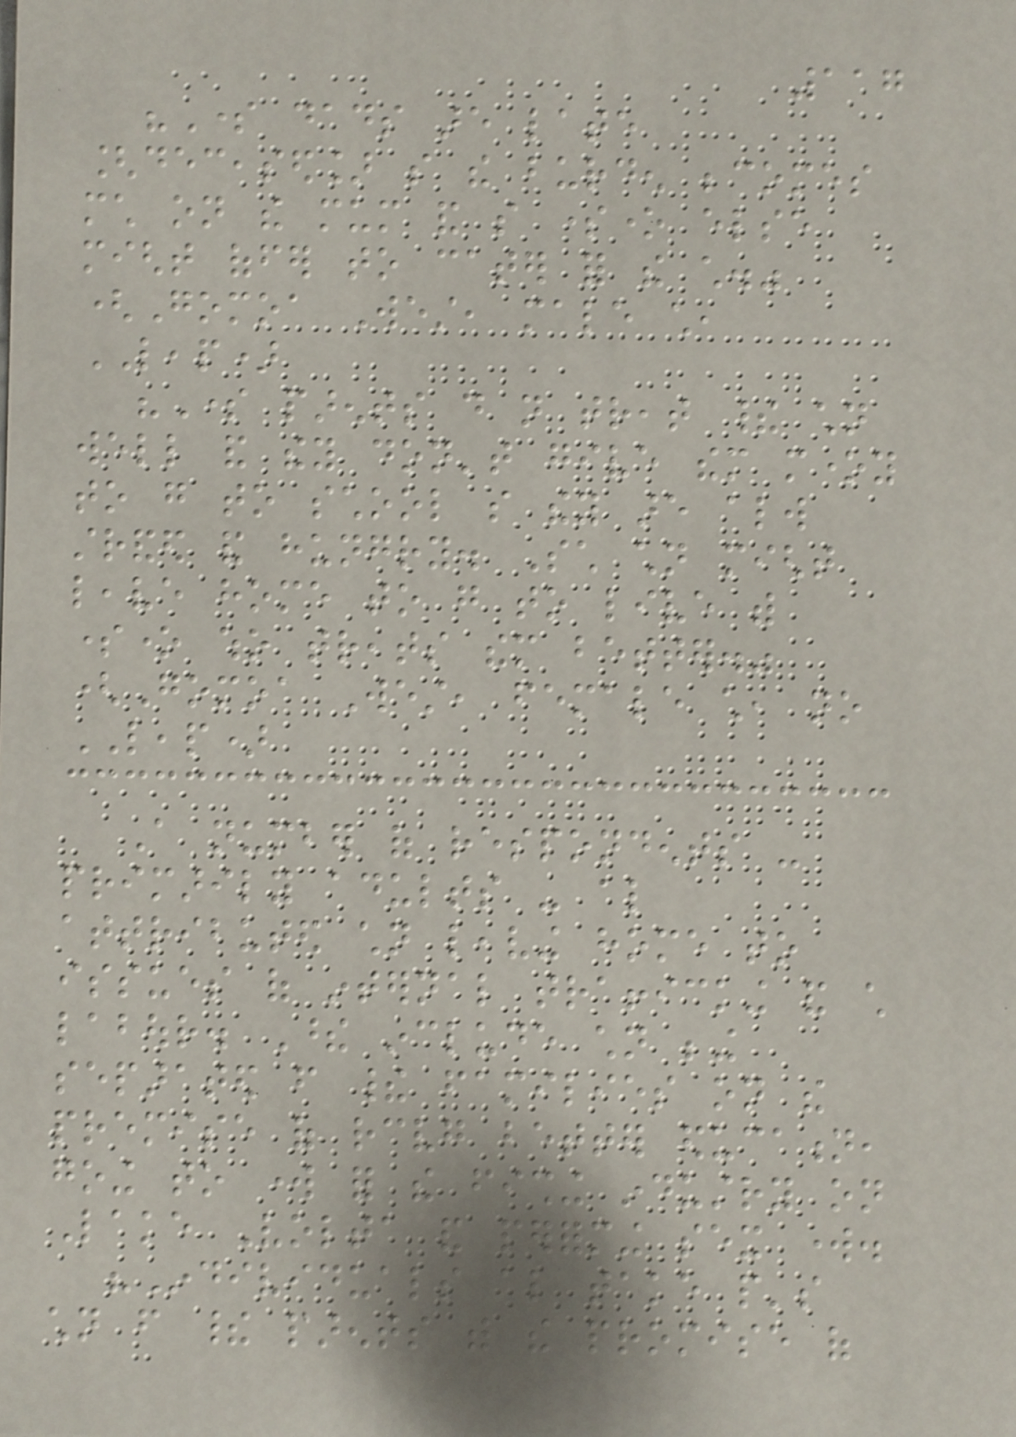117
"Some dads are late
[deceased] so the burden becomes
much on the mum and so someone else
might offer to cater for the child."
(Gomoa West, male child,
LEAP)
"Some parents do not treat their children
well and they don't give them money
to go to school so they are always
stranded and hungry. Such children might
leave home to go to live with
someone who treats them better."
(Gomoa West, female child, no
LEAP)
A number of respondents -
primarily adults - also
attributed children leaving home to
issues of internal trafficking and child
labour. These include children being
separated from their families on the
premise of receiving better education,
going to work for the fishing industry on
Lake Volta and performing sex work.
"Individuals also take people's
children from their parents with the promise of
